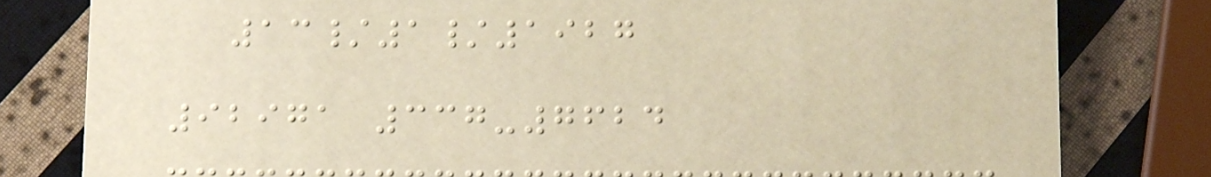13/1/1927
92971 337-7624
